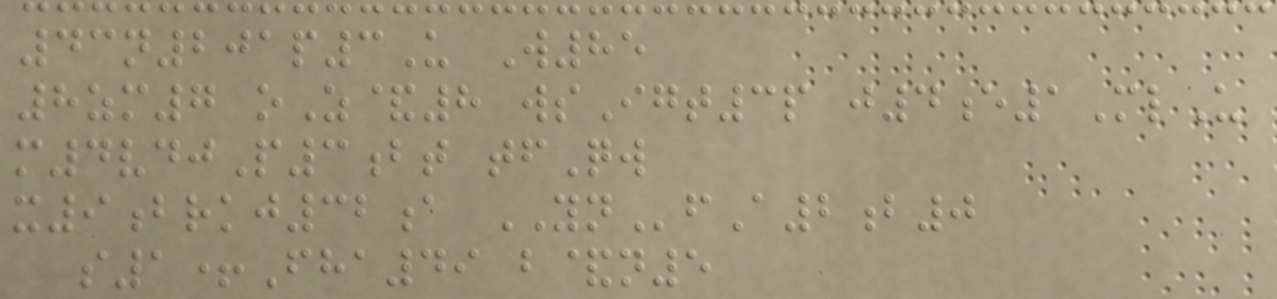43n201p3U W85
8zm7 oZ&8 wsIgt3p j4e1MlU
m4vdjP3bt tfQw
x9brkj32a YNfA2b0
s1+Fha49 b&n5
